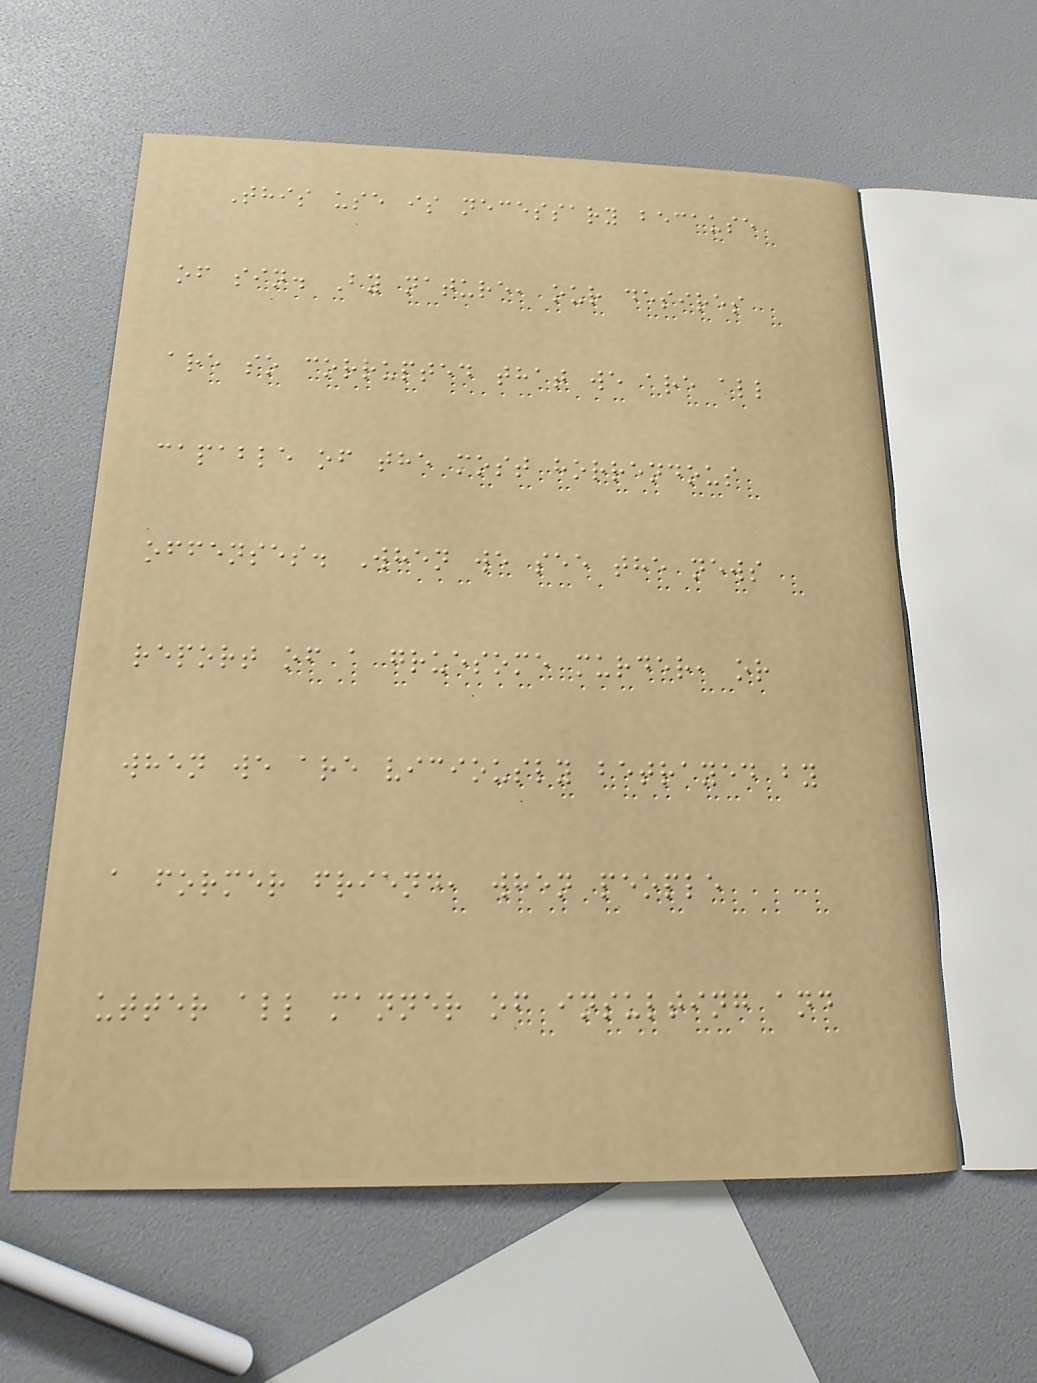This use is necessary because
of sin. By nature, our desires
are so corrupted that we are all
capable of the most horrendous
offenses. When we see the news
report of a gruesome murder, or
when we are viciously betrayed by
a former friend, when people
utter all manner of insulting and
